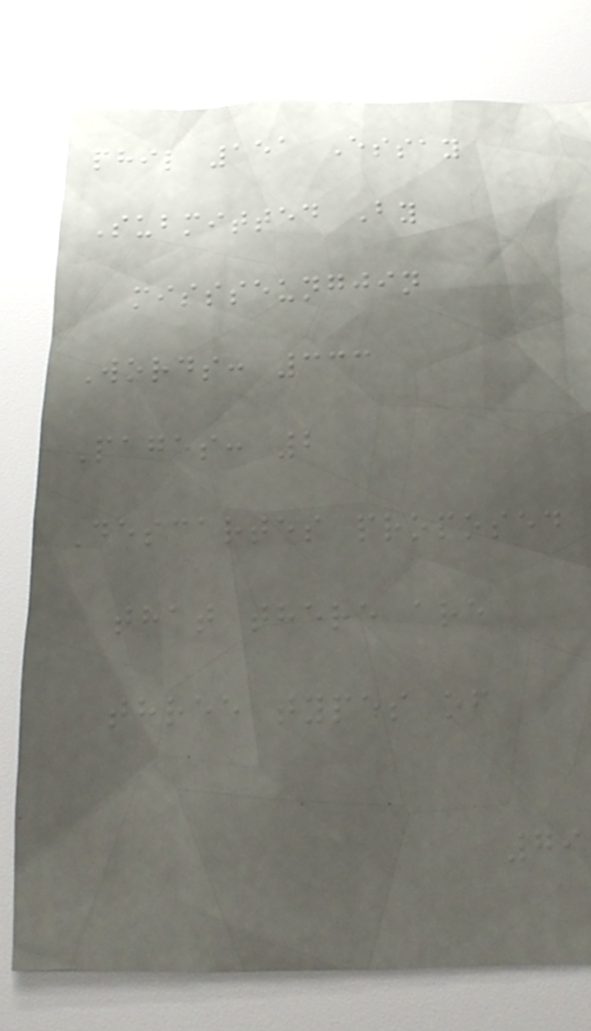phil 151 Essay
Submitted By
missseungjin
Words: 333
Pages: 2
Descartes proposed
that there are
three types of
79
